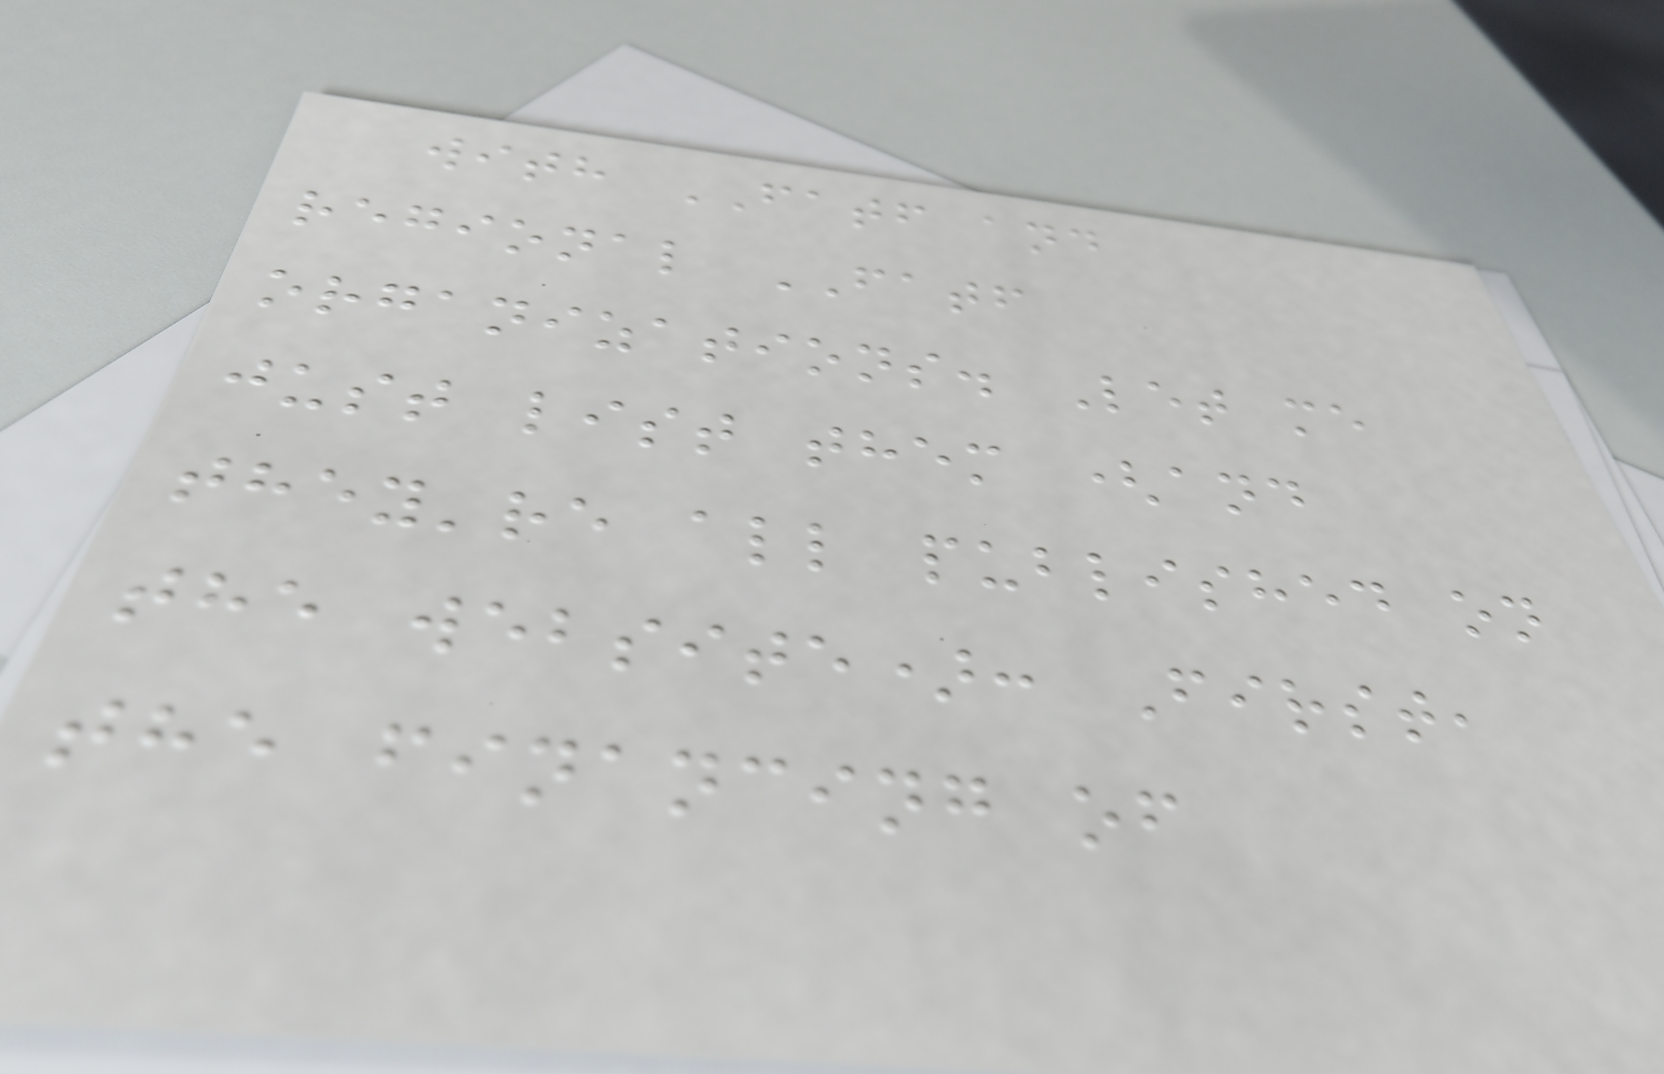with FATF and
regional FATF
organizations. Let me
just list them (and
they're all published on
the website): First,
the financing of
